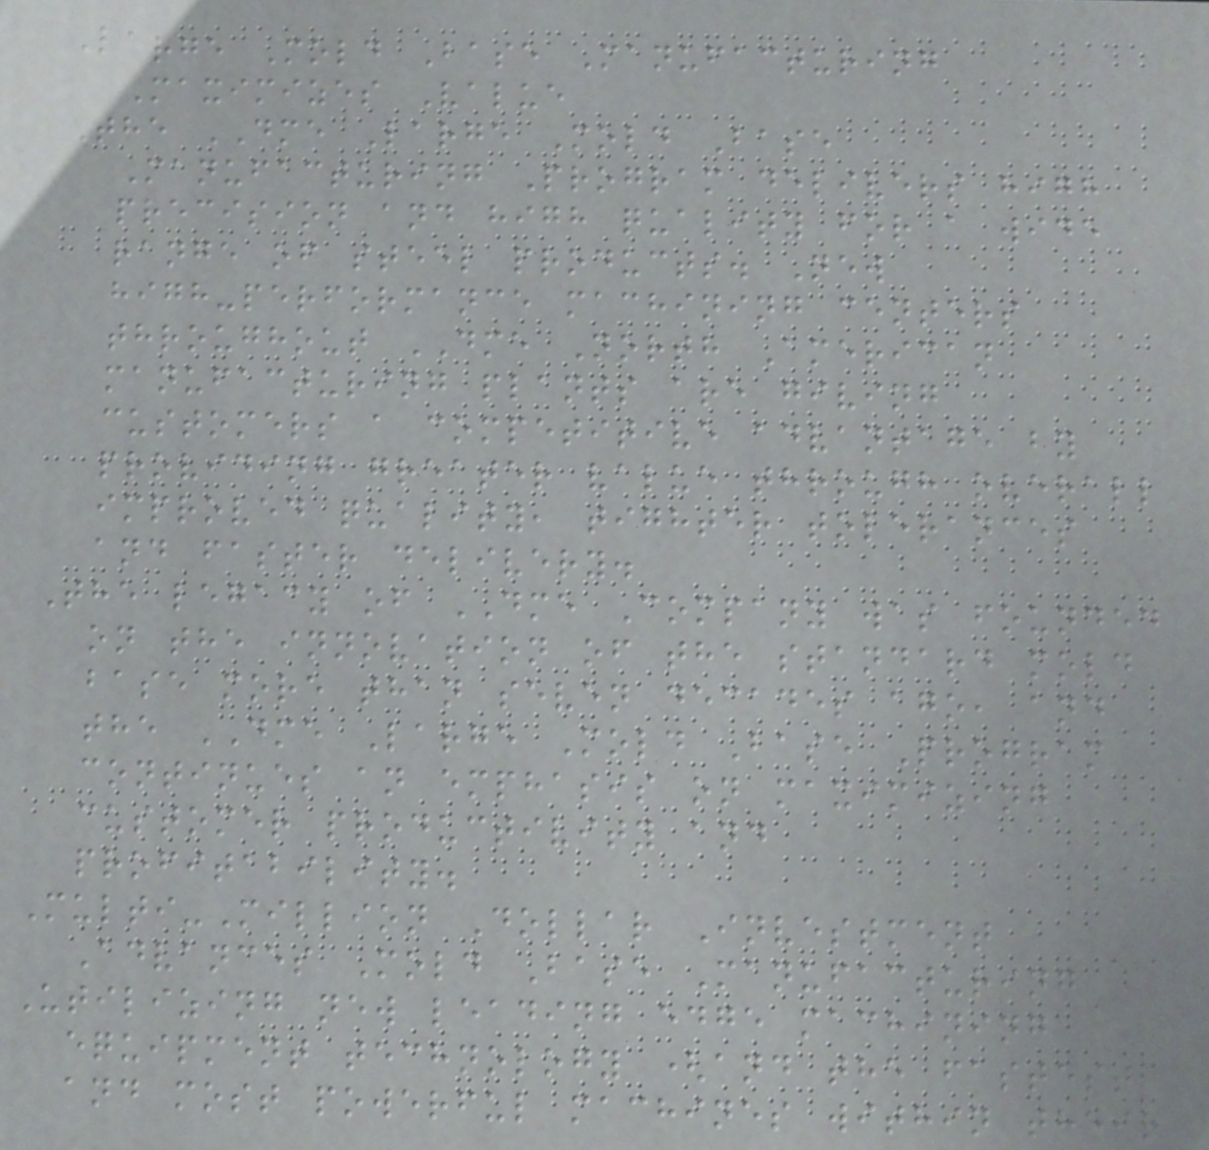Large Mold Base Manufacturing
Maximizes Value
The DME Large Mold Base
Manufacturing Program delivers high
precision and high quality for a wide
range of steel products. New
high-performance machining centers
throughout DME North American
manufacturing plants are giving
customers a competitive advantage by
providing greater value through overall
improved quality, tighter tolerances
and faster delivery.
The legacy of DME Company was founded
on the innovation of the standard mold
base more than seven decades ago, and
the DME Large Mold Base Program
continues an emphasis on maximizing
customer productivity and
profitability.
Multi-Million Dollar Investment
Advances Mold Base Manufacturing
Utilizing new leading edge machining
equipment technology (and the fastest
and most powerful machines within their
